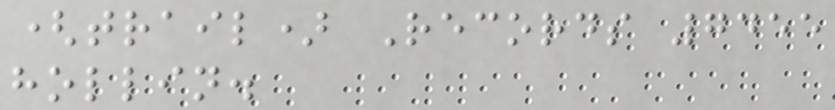(trail) Records 7455
hollin.
